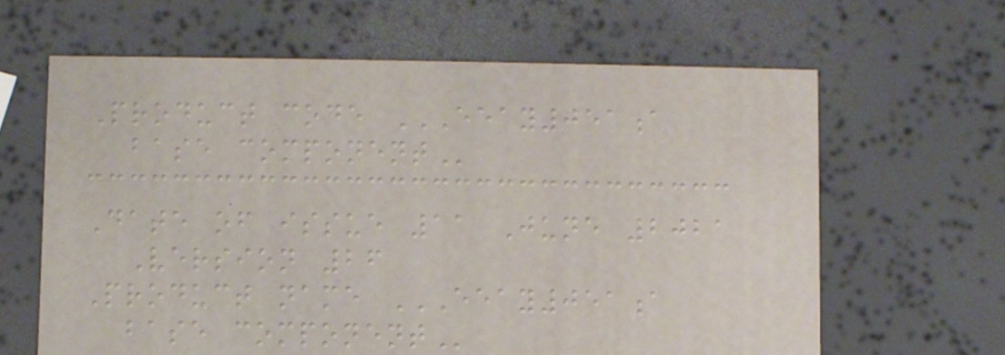Product code EEAY051A
BASE COMPONENT
Date of issue 11 June 2021
Version 26
Product name EEAY051A
BASE COMPONENT
